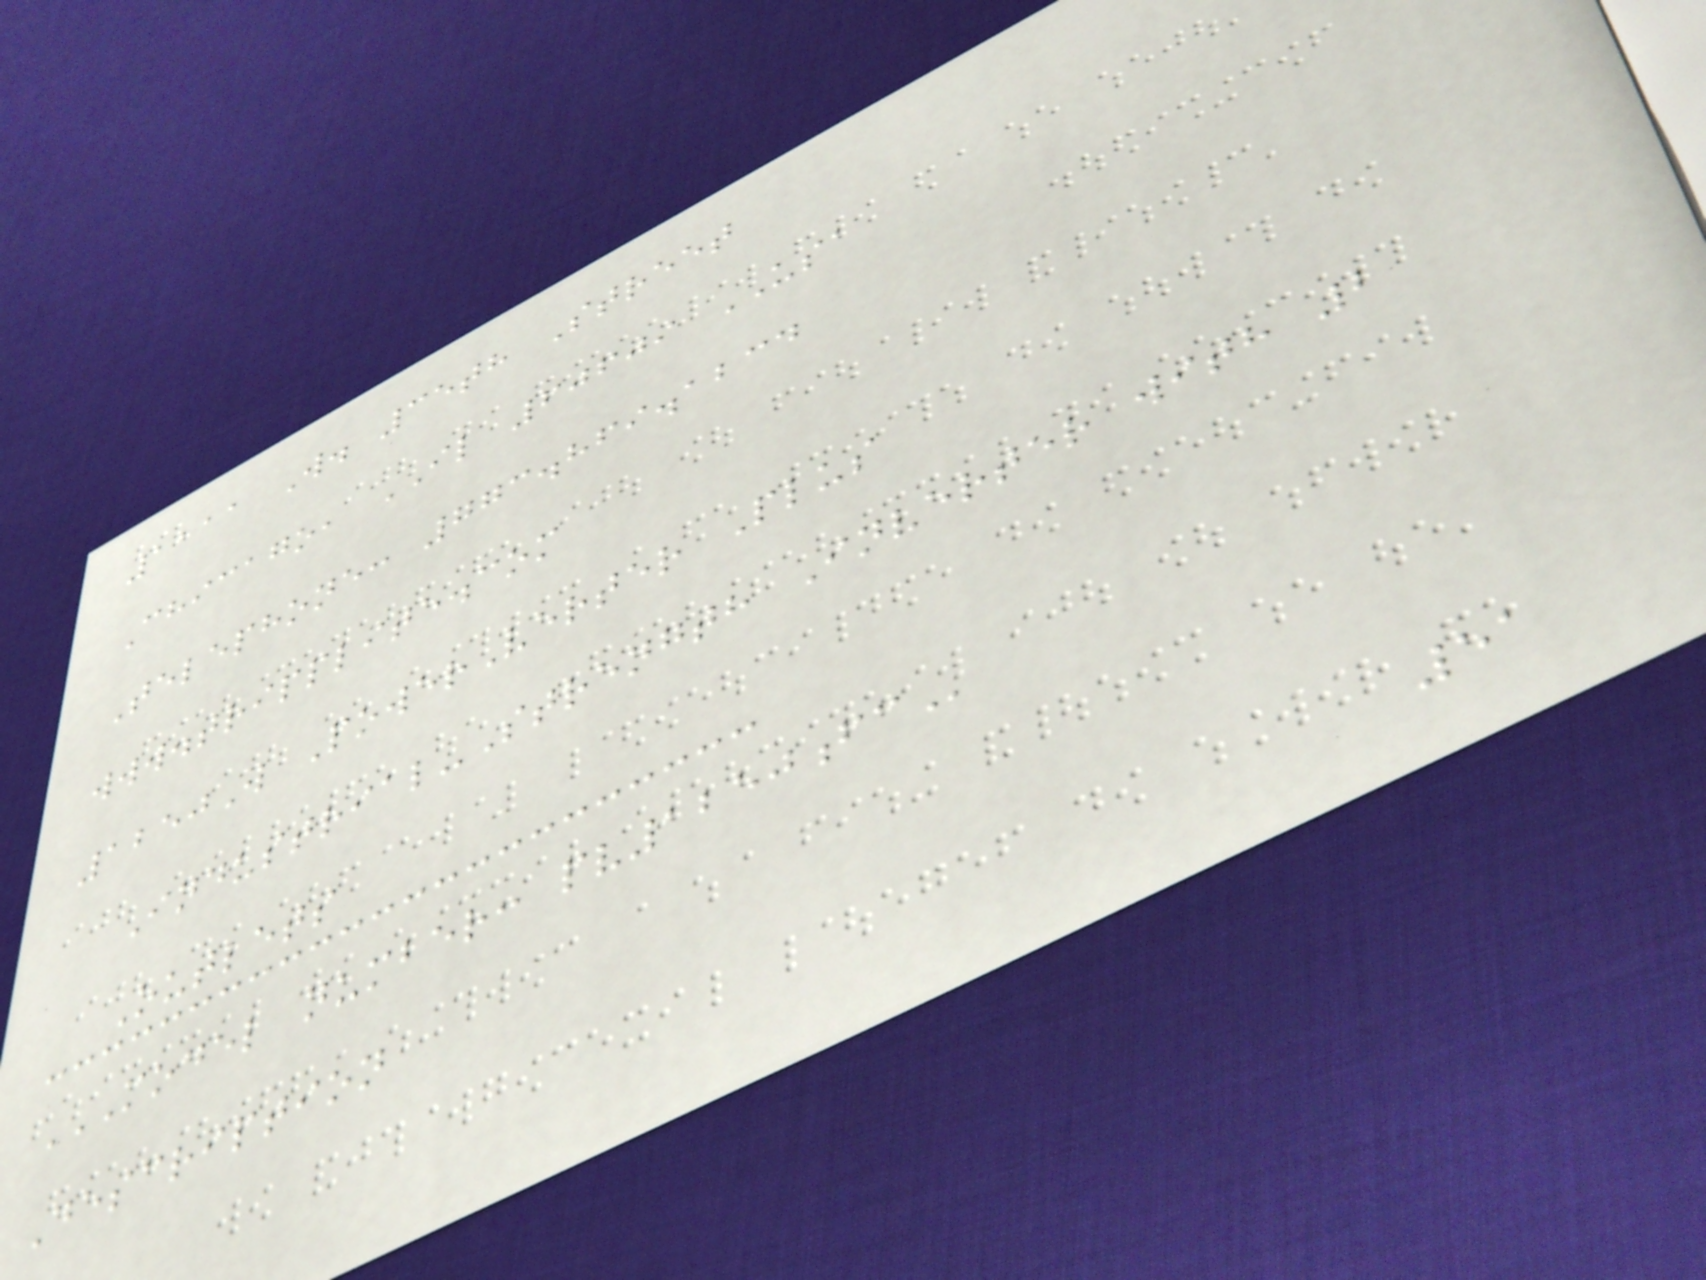1111 W. 35th Street
Chicago, IL 60609 USA
Telephone: 773.869.1234
www.tripplite.com
1250W PowerVerter Plus
Industrial-Strength Inverter with 2
Outlets
MODEL NUMBER: PV1250FC
Description
51
